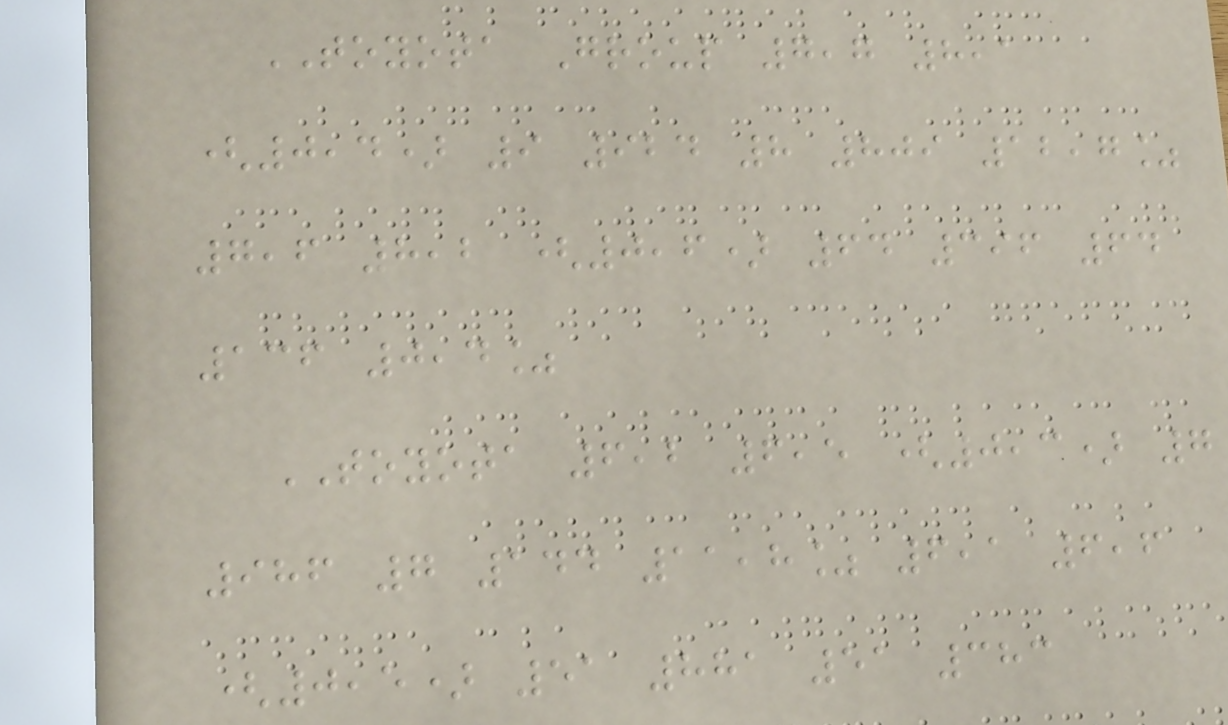TOYOTA Group 7,7 8,1
(0,4) 9 924 8 809 12,7%
7,6 8,2 (0,6) 64 396 64
136 0,4%
TOYOTA 6,2 6,5 (0,3) 7
986 7 144 11,8% 6,1 6,6
(0,5) 51 881 51 383
